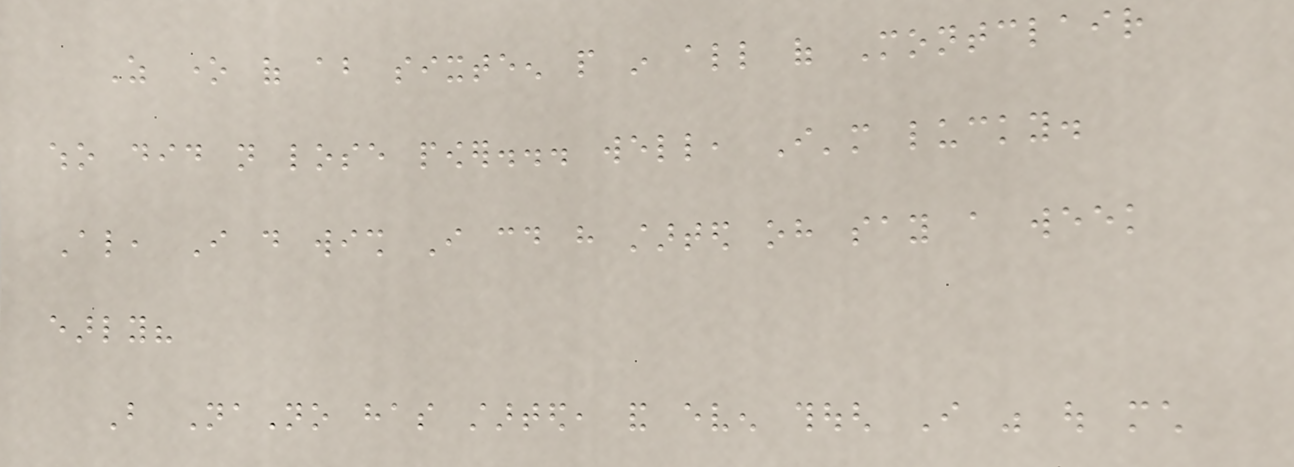As one of about sixteen people in all of Montclair
who did not lose power... well, I'm lucky.
Also, I do wish I could have started oh say a week
early?
But NaNo has started, and even though I was out much
